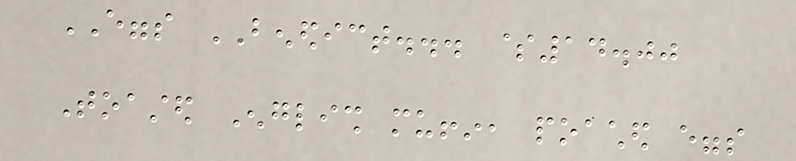EGGS BENEDICT... $14.00
Toasted English muffin, poached eggs
